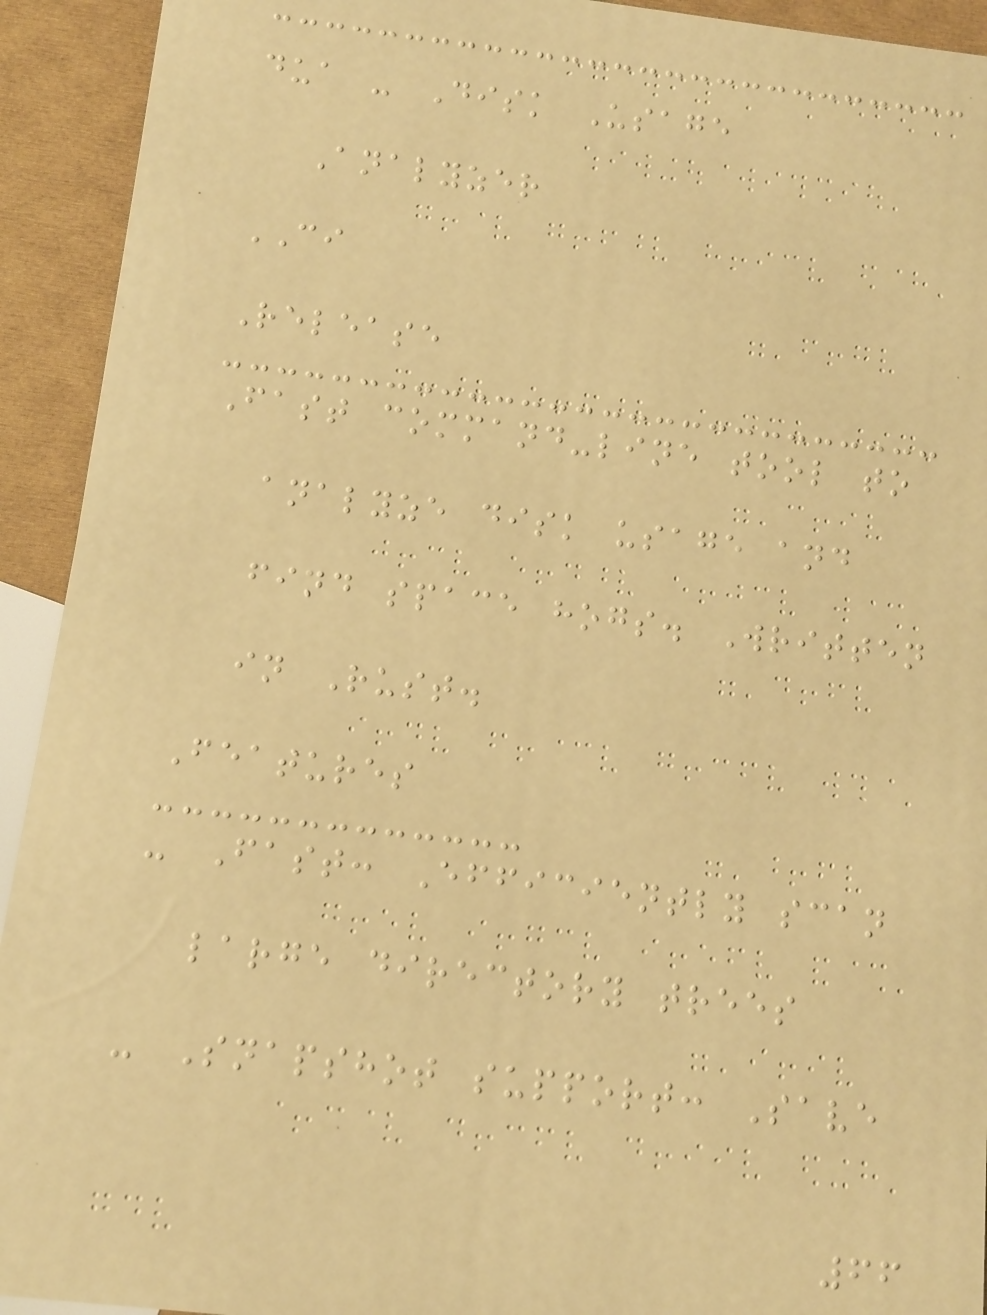dua - Disk Usage
Analyzer
CI
Release
Fast command-line tool to
analyze disk usage and
find space hogs. Written
in Rust.
Features
- Fast: Efficiently scan
large directory trees
- Snapshot support: Save
66
